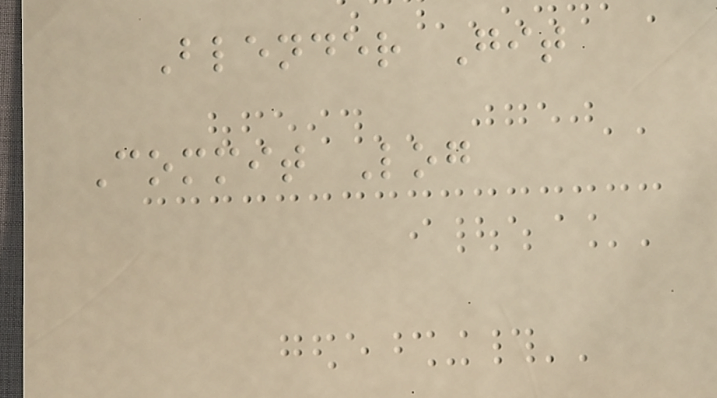Blender Git
Commit Log
